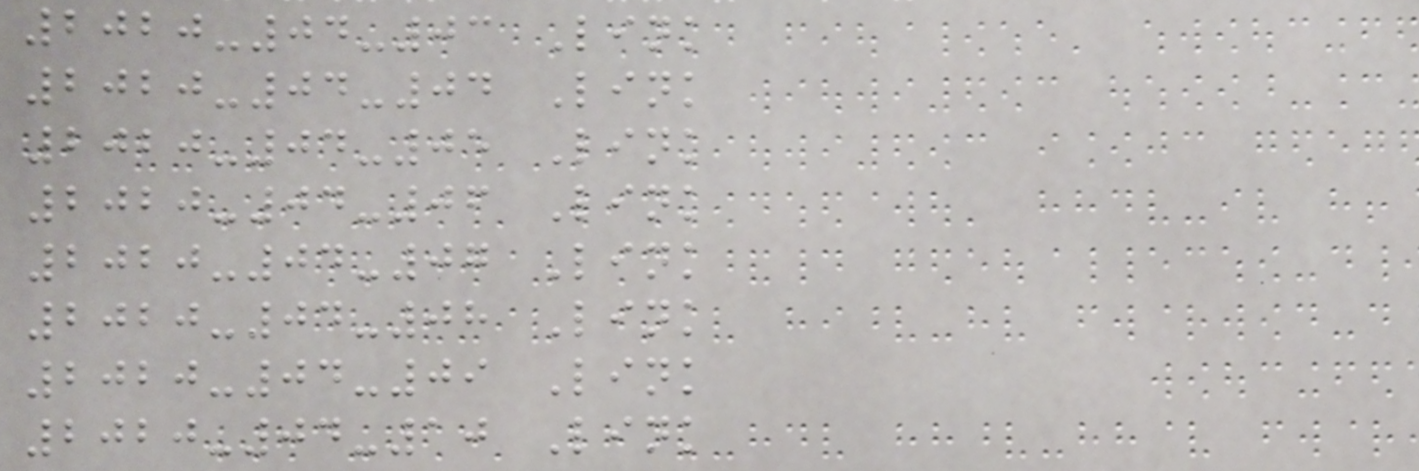2020-04-03 Link
2020-04-04 Link
2020-04-05 Link
2020-04-06 Link
2020-04-07 Link
2020-04-08 Link
2020-04-09 Link
2020-04-10 Link
